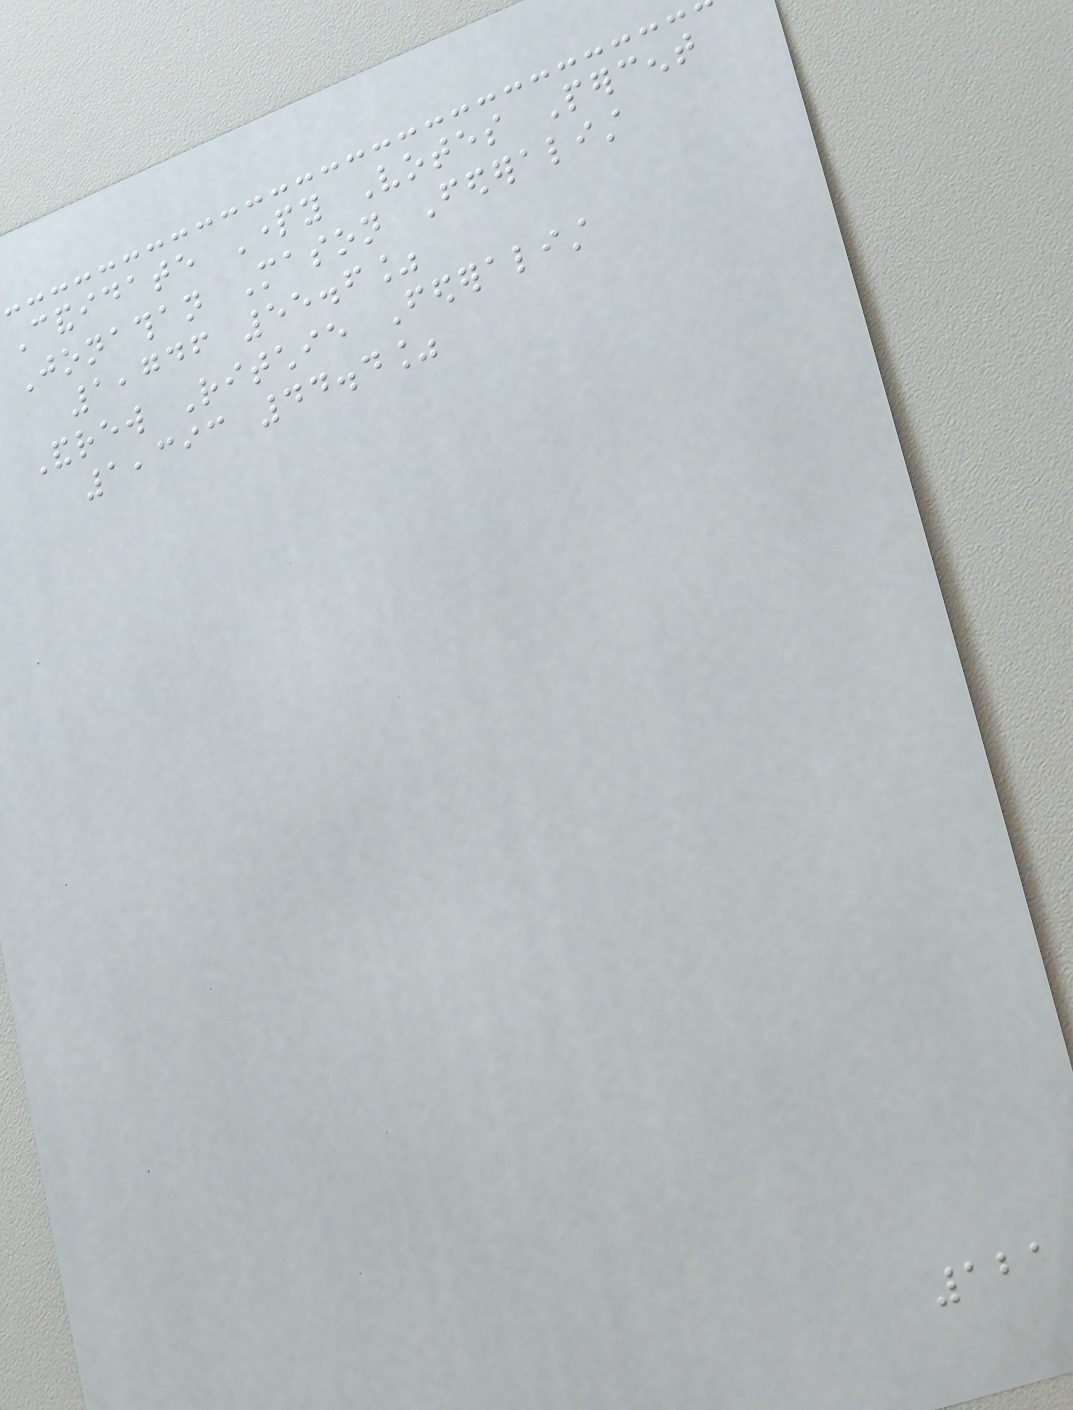Candidate Party Votes Percent
Jonathan Mason Federalist
1,746 55.6%
Andrew Ritchie Federalist
1,393 44.4%
121
